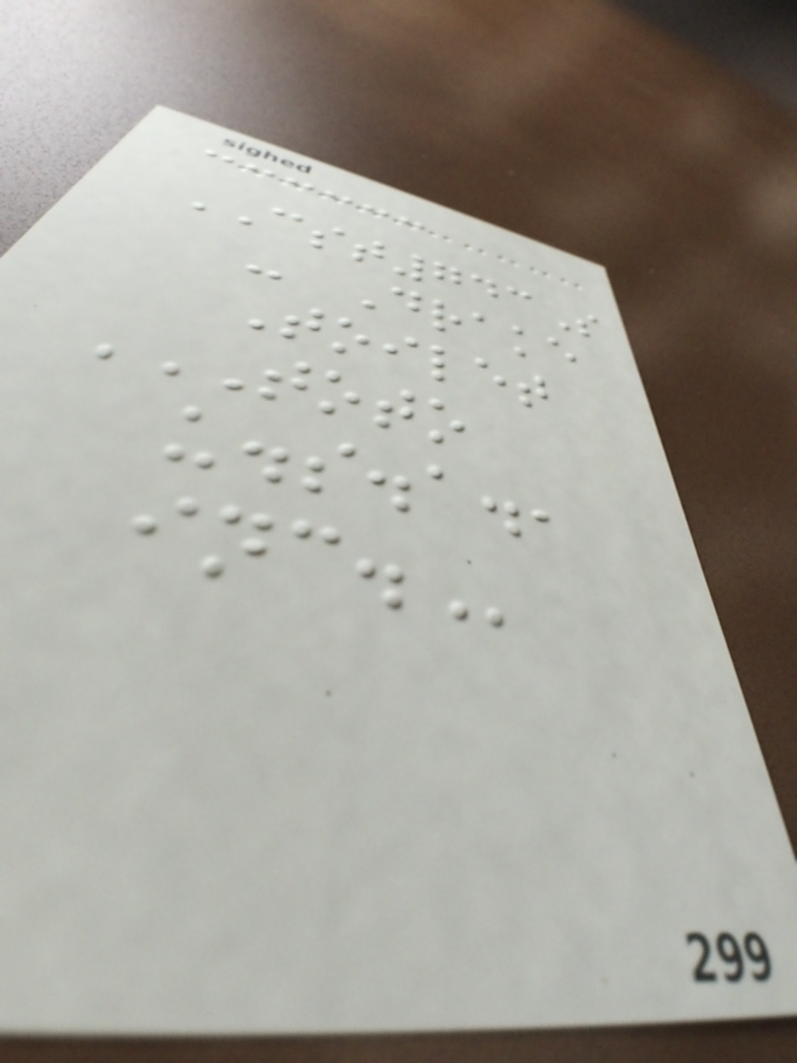CST743S
- Drake
Toilet
TOTO
U.S.A.,
INC.
